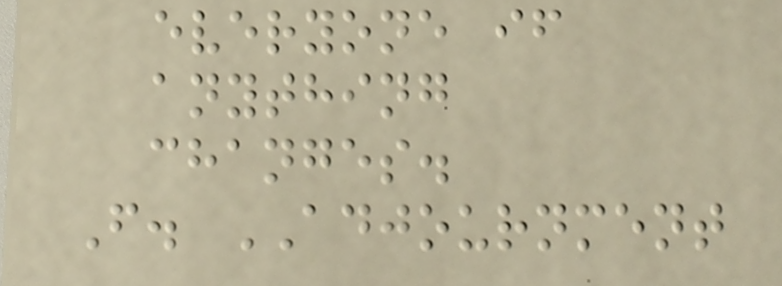everyone if
anything
changes.
F. ADJOURNMENT
